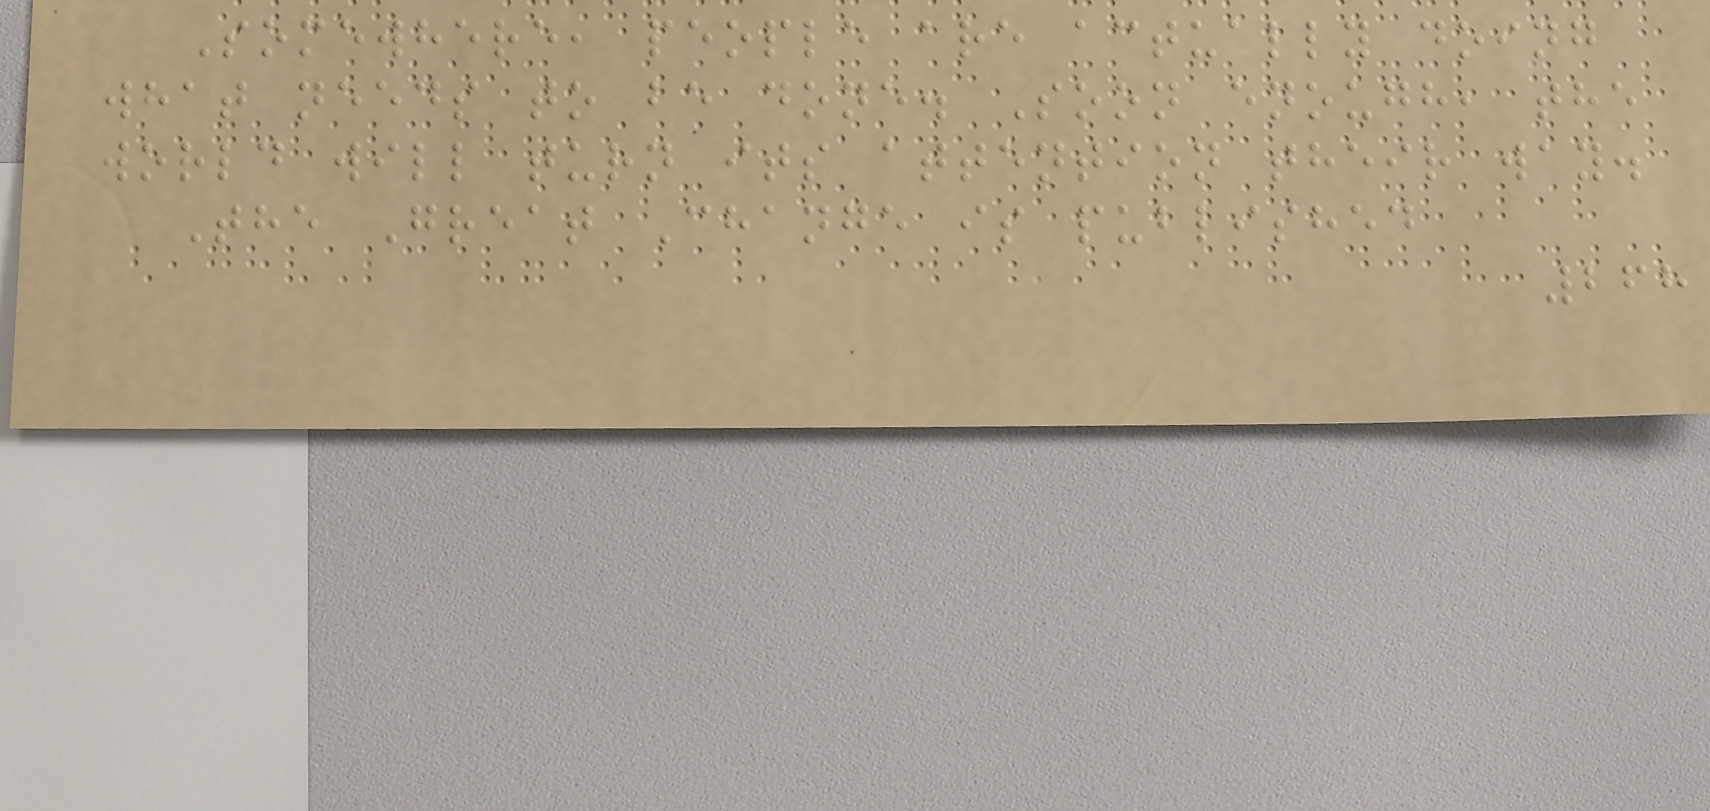Somewhere, people are actually doing
what needs to be done. Soon enough, the
world will turn its attention their way.
The Great Change is published
268
